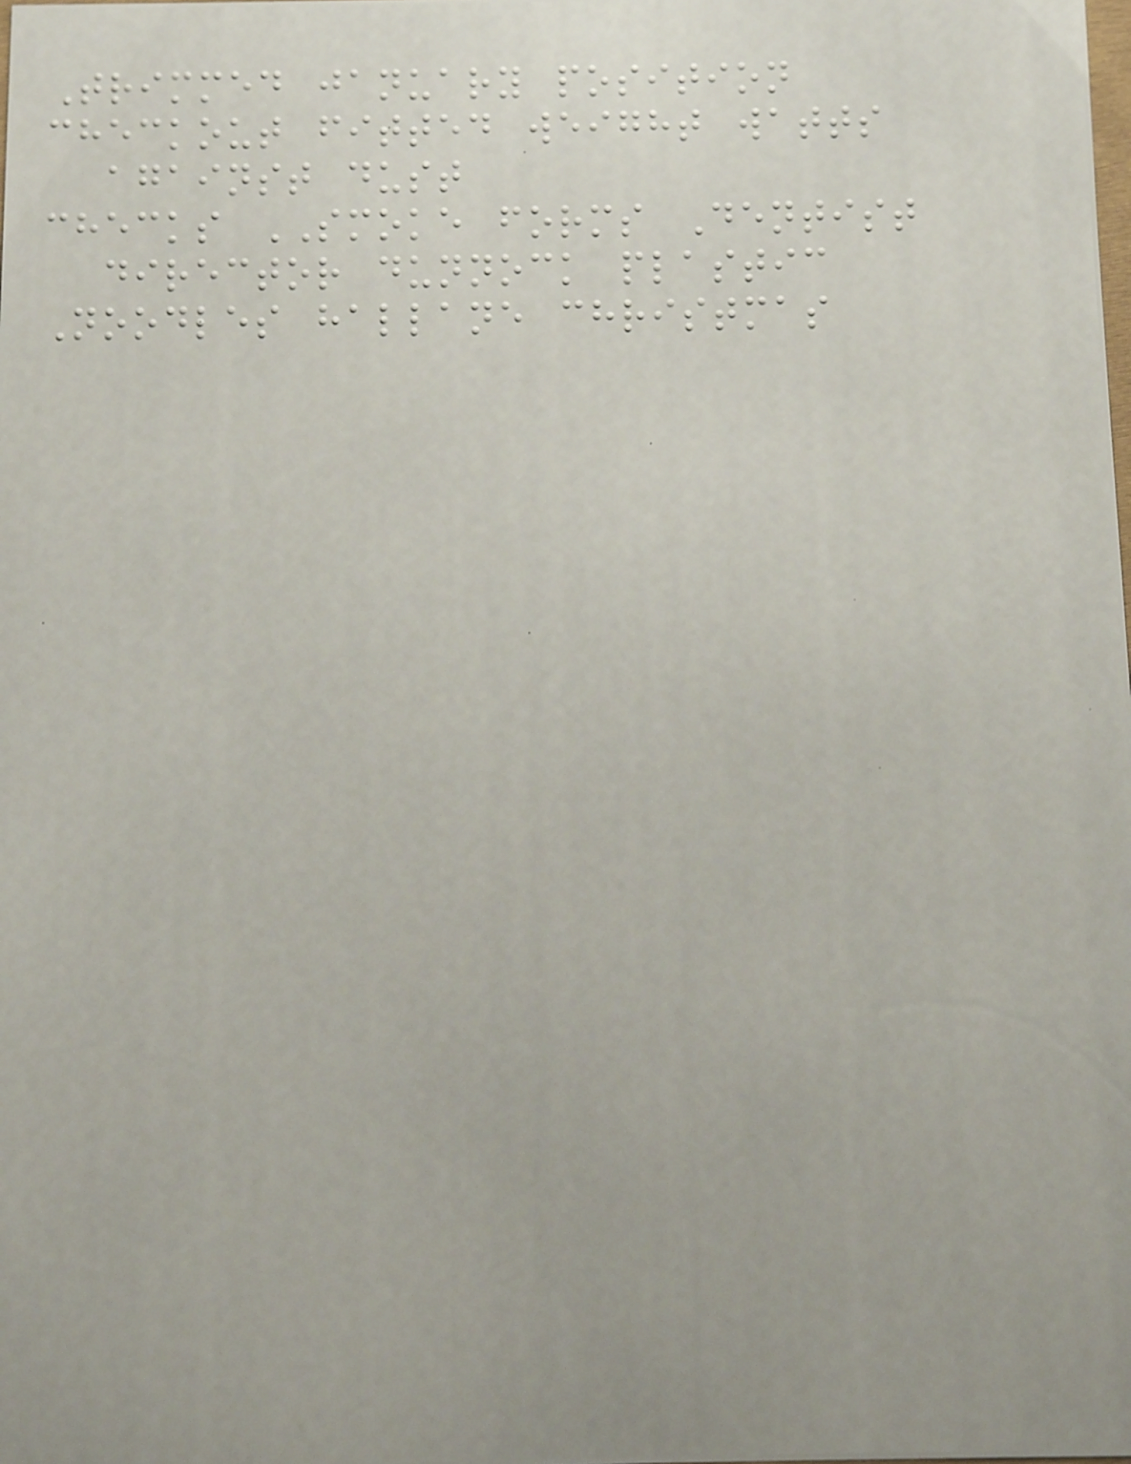Trimmed january position
checkout fitted weight watts
against dust
checks SMOKE forms Dentist
director dunnock plastic
Noodles hallane christmas
